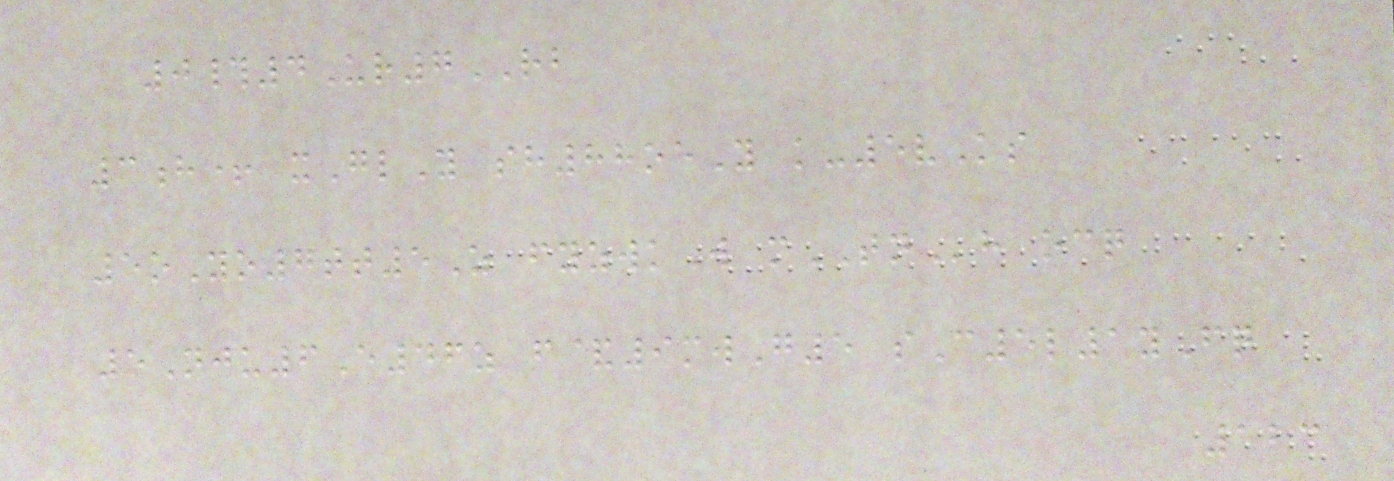0#4Ur7RB
3h+ xGlY sh88oeY k-5vKs
5oYo7tt5Z fyzwkW mTNh ocq
5Nju6E46z f&9mwG5 sC5l1yFq
123
